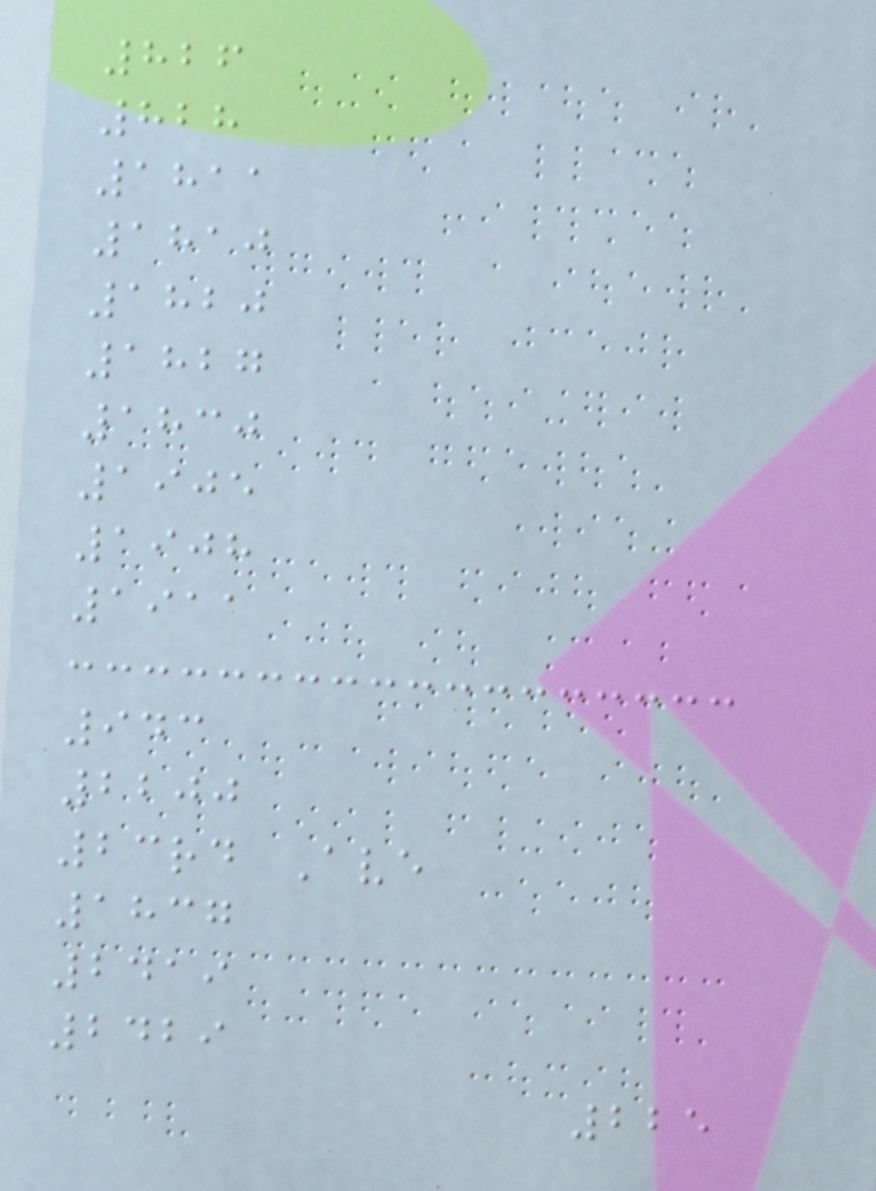826
828
1811
1810
1820
1827
1830
1905
1908
1911
943
2200
23rd Ave
1837
2419
2429
225
